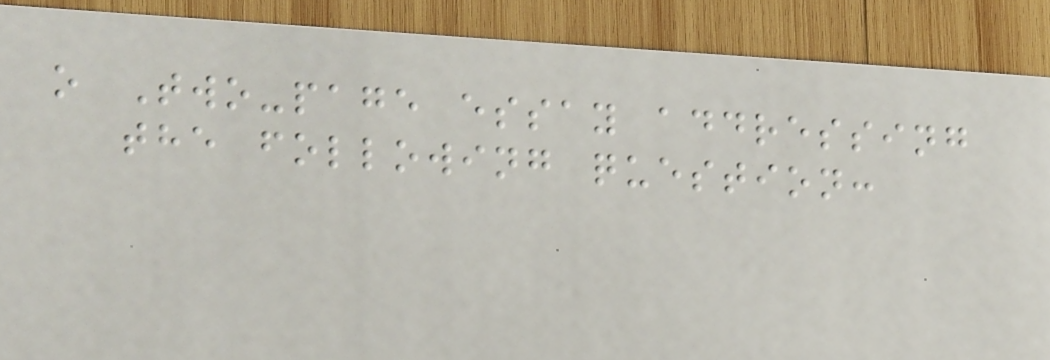o Two-page essay addressing
the following question:
